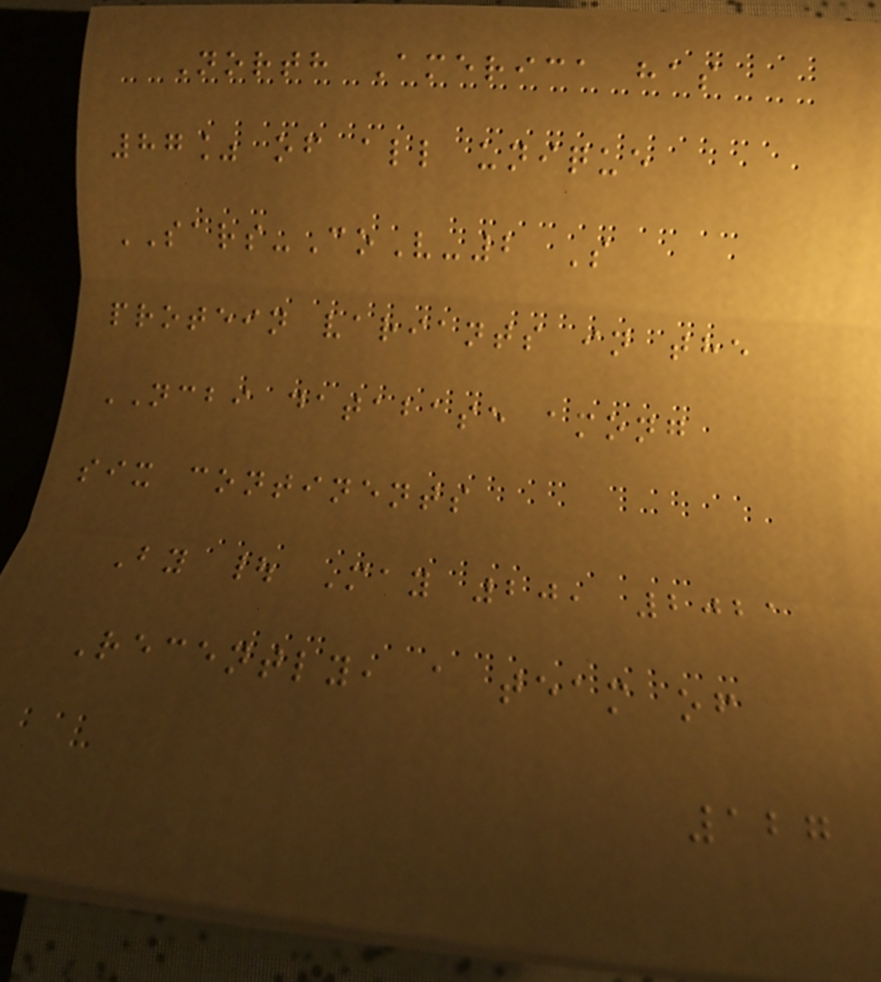North America has
87% of all unique
SARS-CoV-2 S
protein variants in the
NCBI database among
six continents
By | May 20, 2021
Recently, a team of
127
